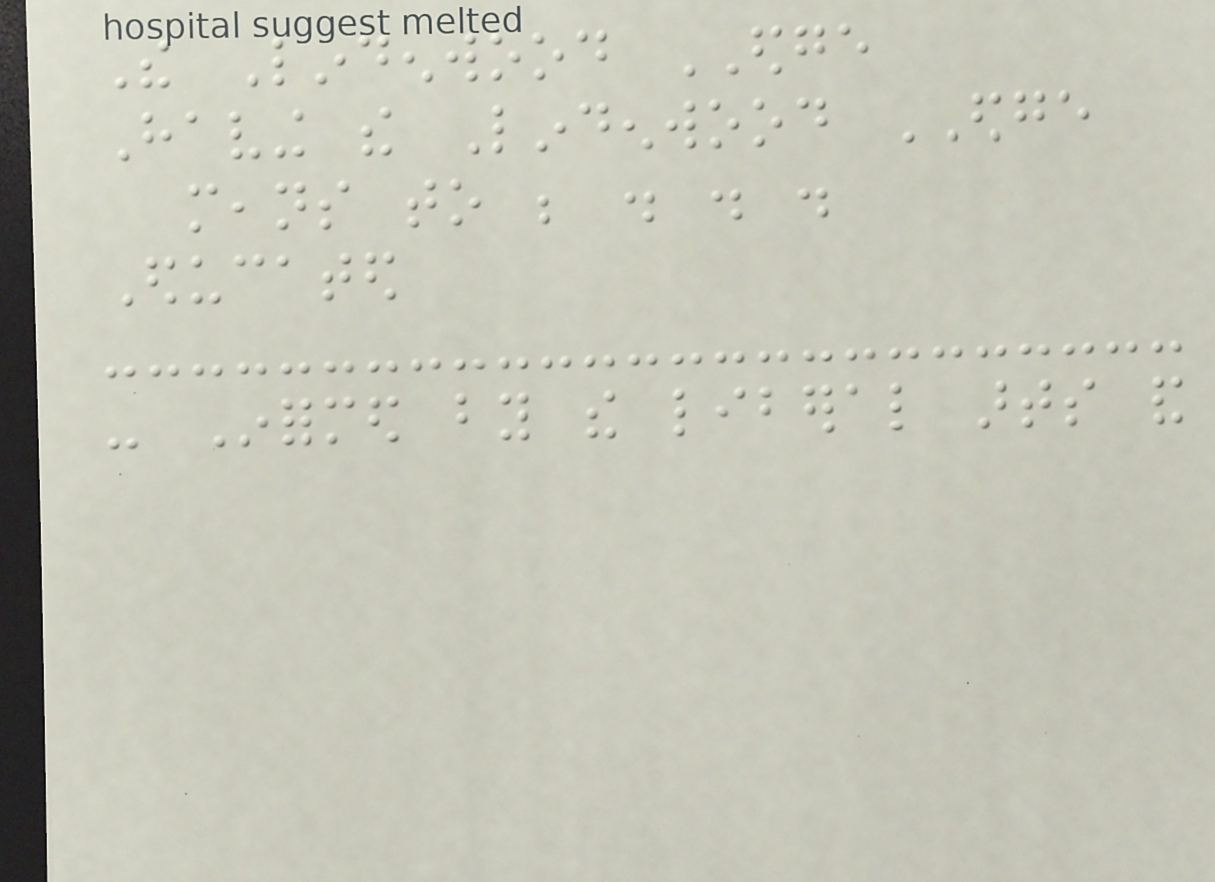The Lindenwood EDGE
Having the Lindenwood EDGE
means to be . . .
Educated
- Informed by the liberal arts and
